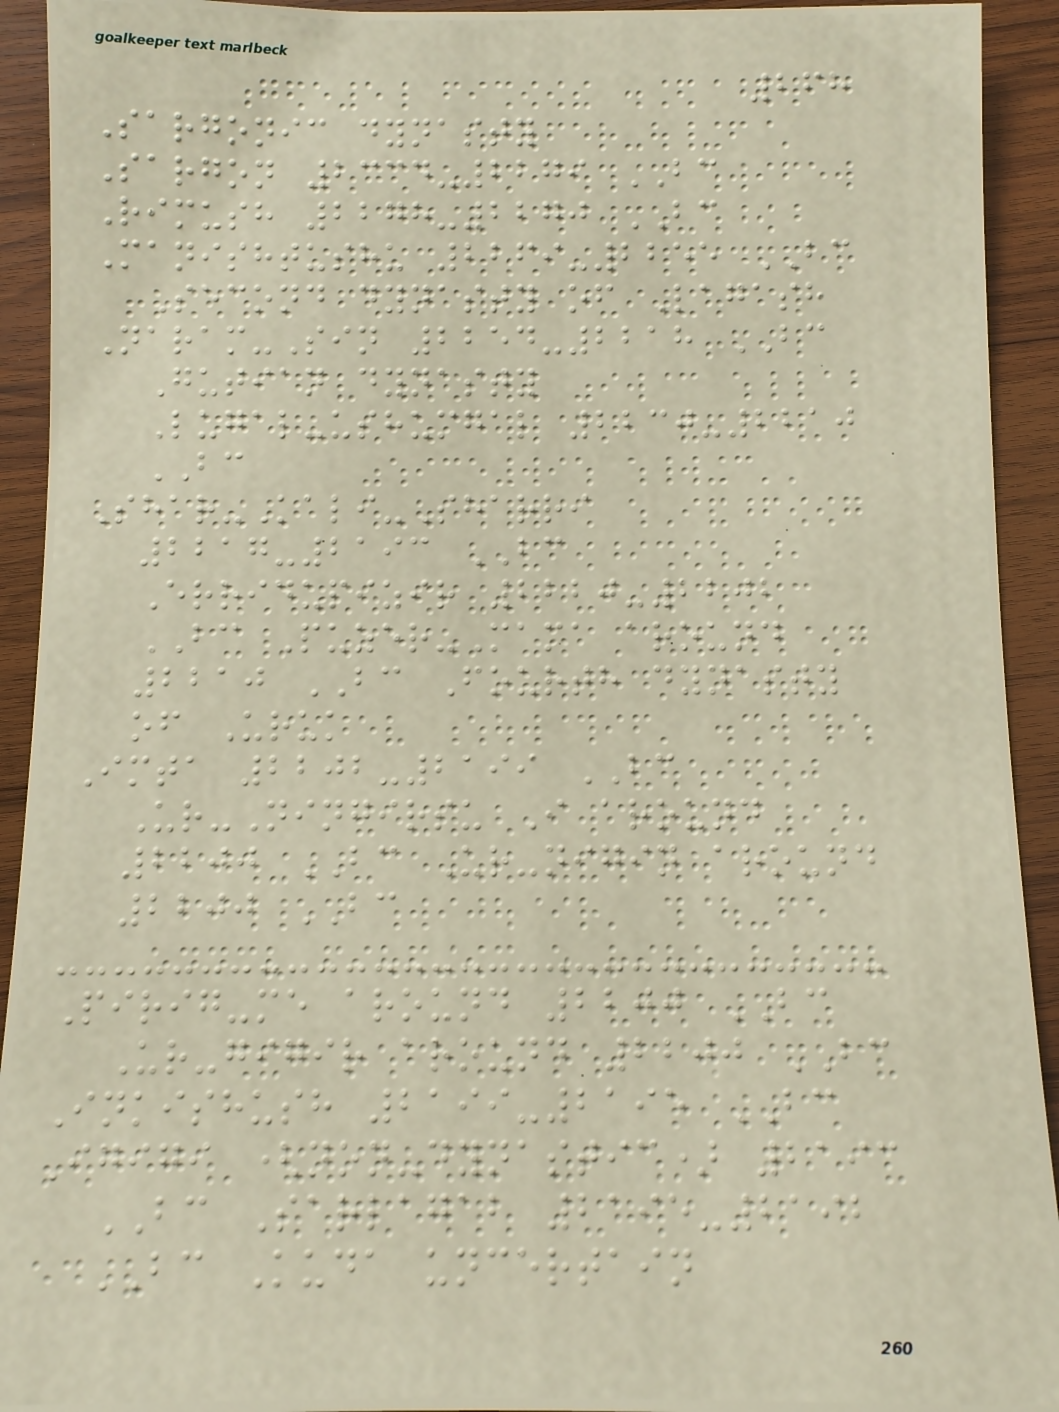268
Sargonic dynasty
Sargon 2334-2279 BC
Rimush 2278-2270 BC
Manishtushu 2269-2255 BC
Second dynasty of Lagash
Naram-Sin 2254-2218 BC
Gutian dynasty
Lugal-ushumgal 2230-2210
BC
Shar-Kali-Sharri
2217-2193 BC
Erridupizir 2220-2202
BC Puzer-Mama around
2210 BC Fourth dynasty
of Uruk
Imta 2202-2199 BC
Ur-Ningirsu I around
2200 BC Ur-nigin around
2200 BC
Pirig-me around 2200 BC
Ur-gigir around 2200 BC
Inkishush 2199-2195 BC
Igigi (non-dynastic) 2193
BC Sarlagab 2195-2192
BC Kuda uncertain
